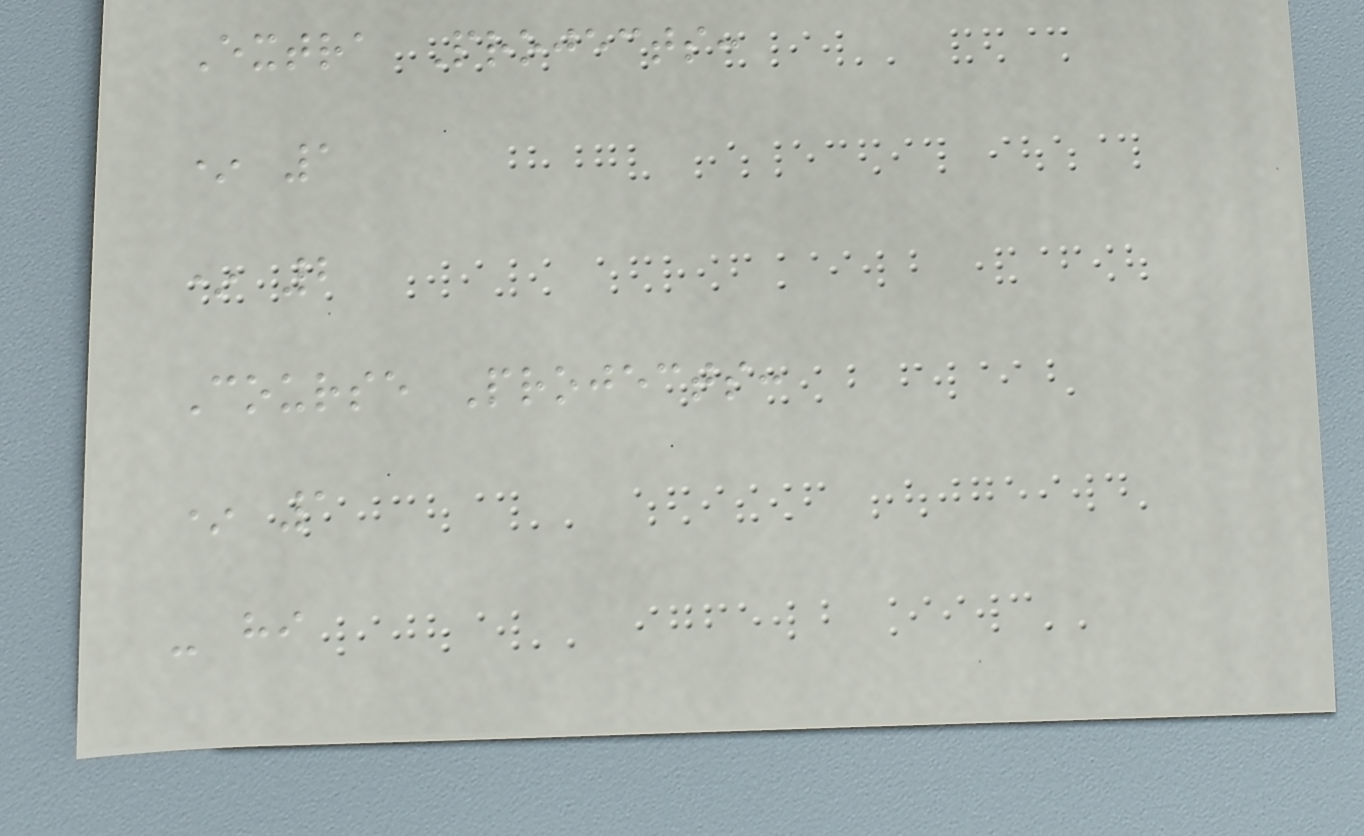Extra Projects:
* 1
* 2
Course Projects:
* 1
- hi
